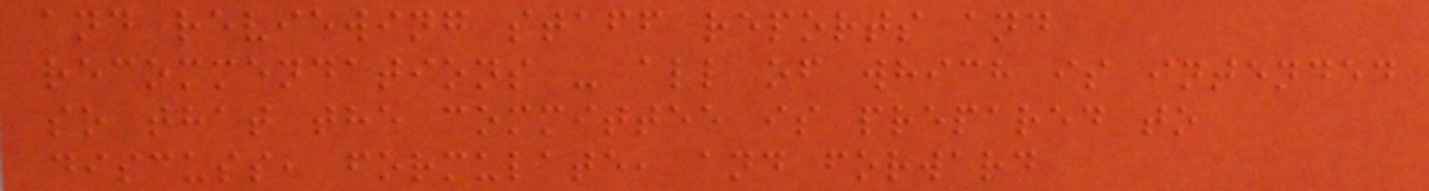and reviewing staff reports and
recommendations - all of which is intended
so that the committee is prepared to
discuss, formulate, and forward
